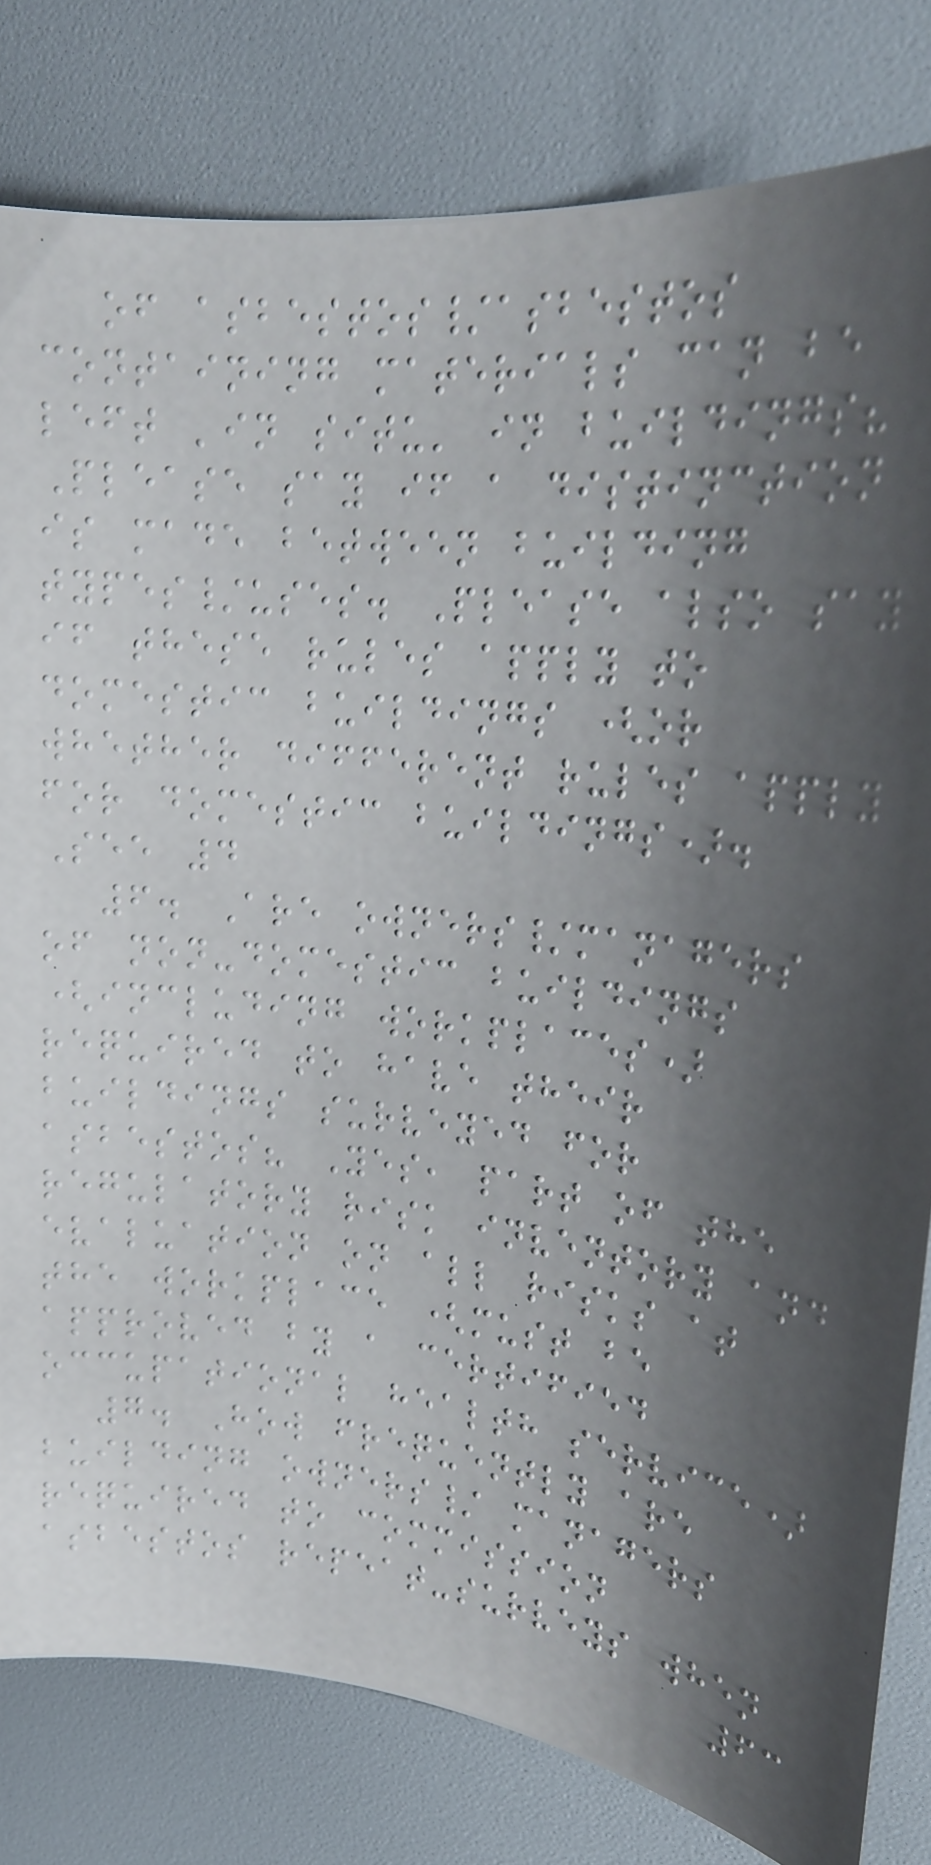of asbestos/asbestos
containing materials can be
left 'in situ' in buildings?
Please say if a distinction
is made between building
types/uses. Please also say
if these rules apply to
domestic buildings (or
whether different rules apply
for domestic buildings).
See 4
6. Are owners/managers
of non-domestic buildings
(including workplaces)
required to have their
buildings surveyed for
asbestos? Yes, part of the
regulatory risk inventory and
evaluation on all risks at
the workplace (must be
approved by a certified
occupational health service)
7. How frequently are
building owners/ managers
required to commission
asbestos repeat-surveys when
63
